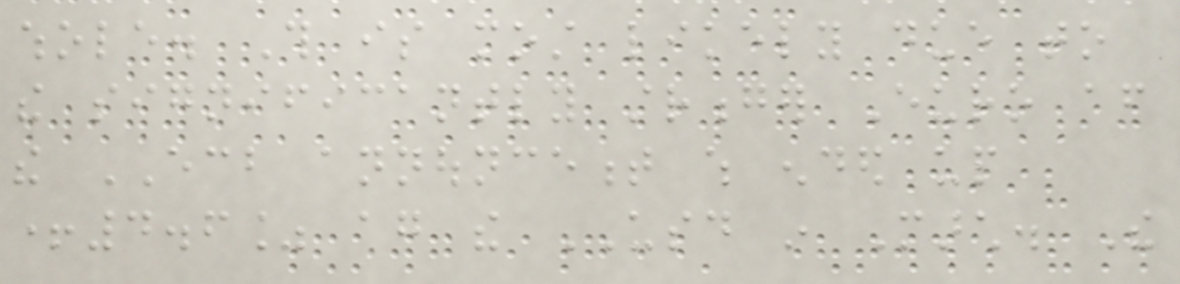whole. This is most likely due to
the significantly stronger Euro after
the ECB announcement which ended up
+4.6% again the USD in March. The
